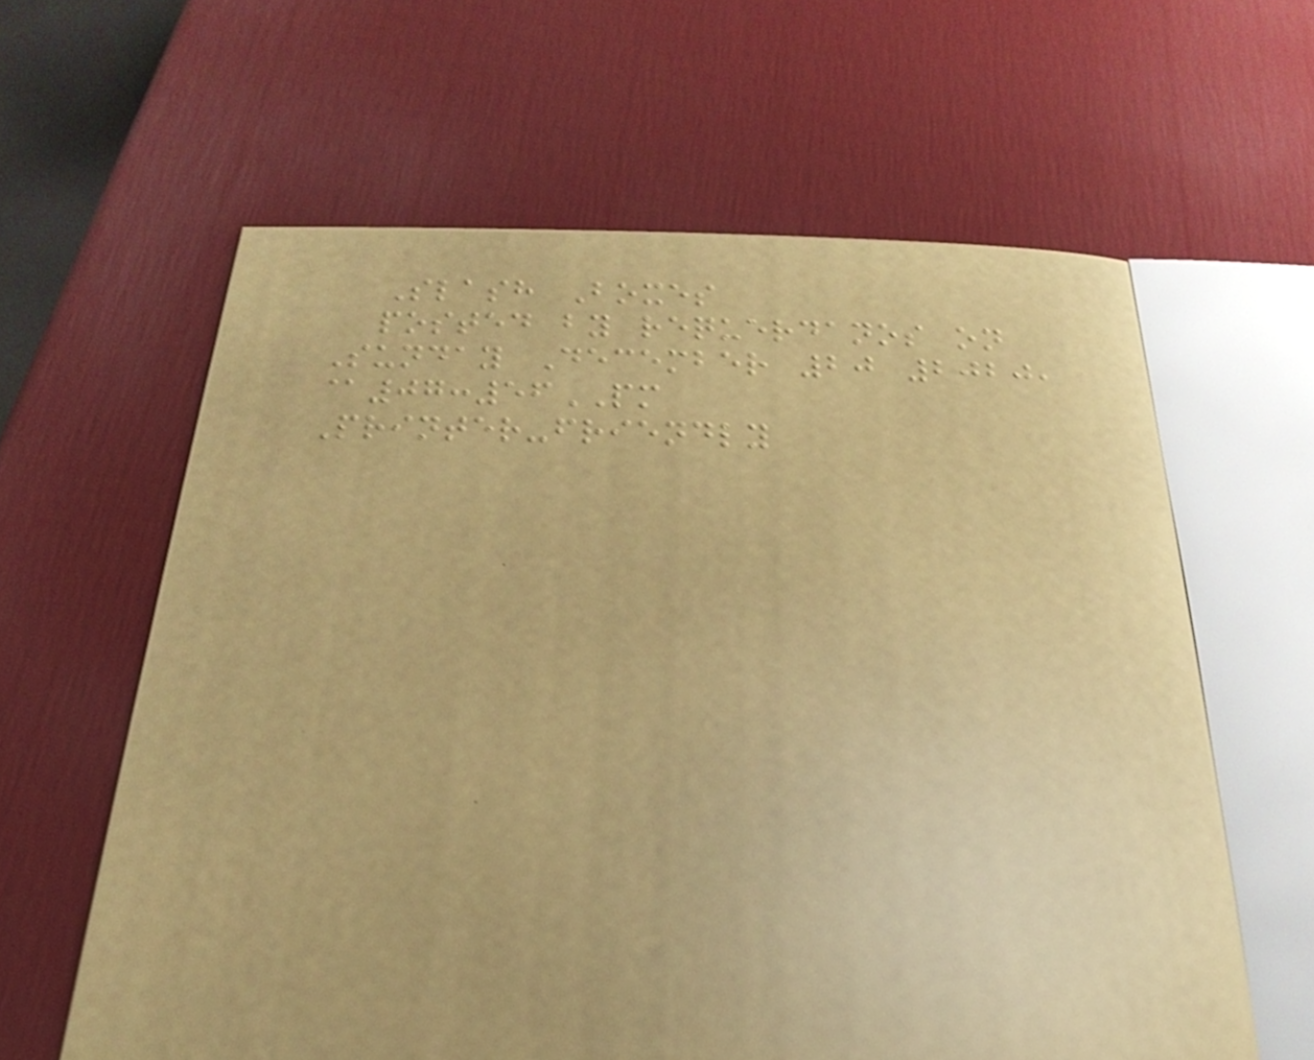Slash Boxes
posted by requerdanos on
Sunday December 20 2020,
@07:56PM
Printer-friendly
